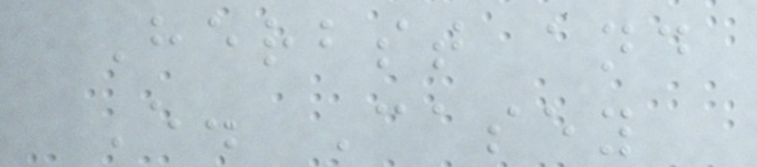Herbst and
E. Casey
